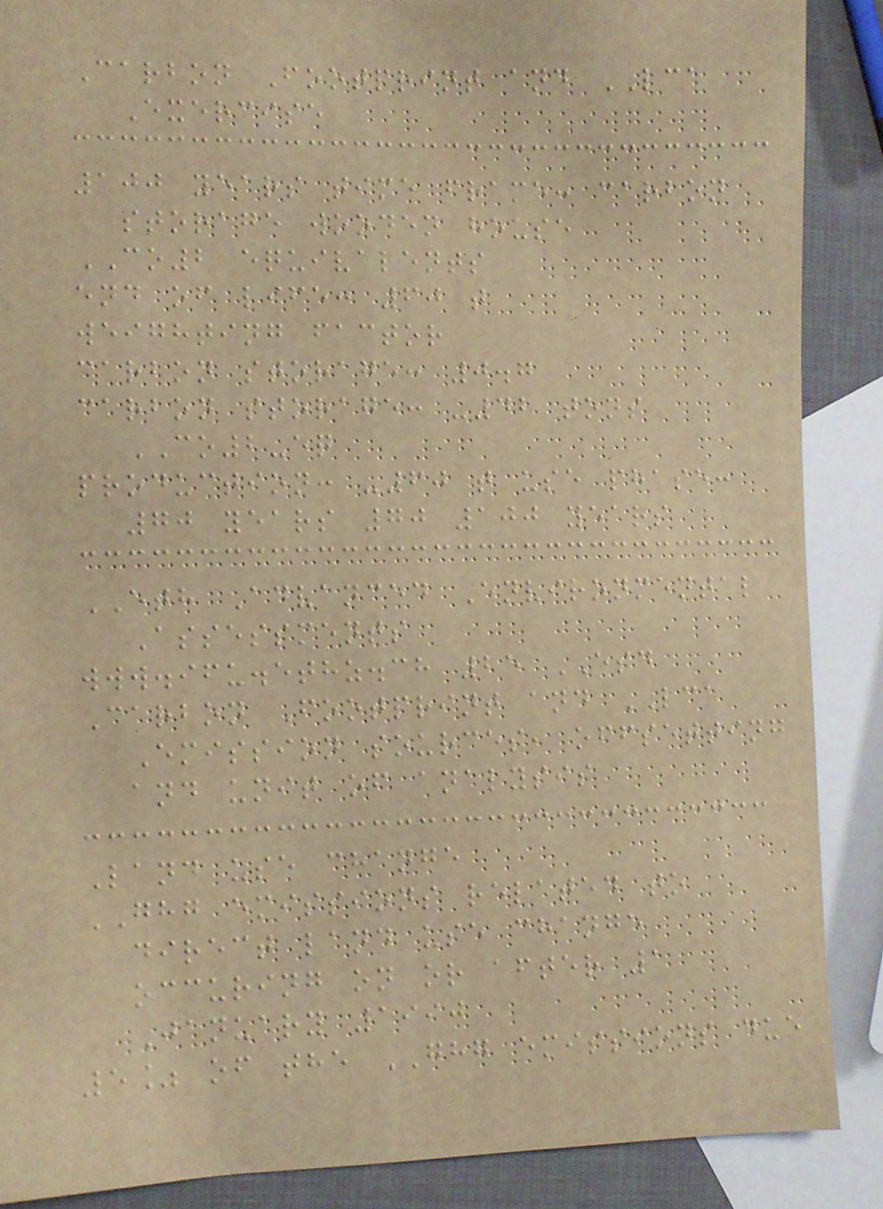Carbon Footprint and LCA
Exercise
100 years time frame: carbon
storage wooden house
CO2 equivalents
end of life: 60 t
weighting factor
carbon storage: 0.7
carbon storage: -42 tons
CO2-eq
production: -60 t use phase:
70 years 70 100 years
ETH Advanced Environmental
Assessments
www.ifu.ethz.ch 25 ESD
Carbon Footprint and LCA
Emission sources, offsetting
and unit of analysis
Land use change
GHG emissions related to
direct land use change
occuring on or after 1
January 1990
5% of the GHG emissions due
